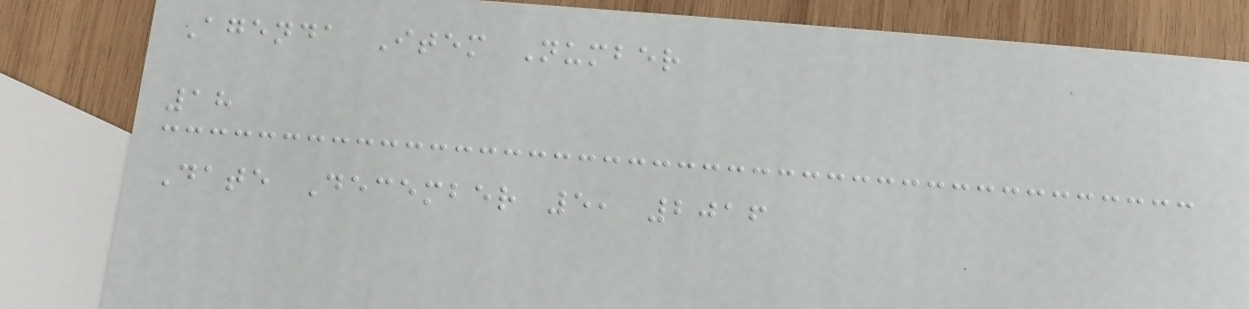Agenda Item Number
18
Date December 5, 2016
